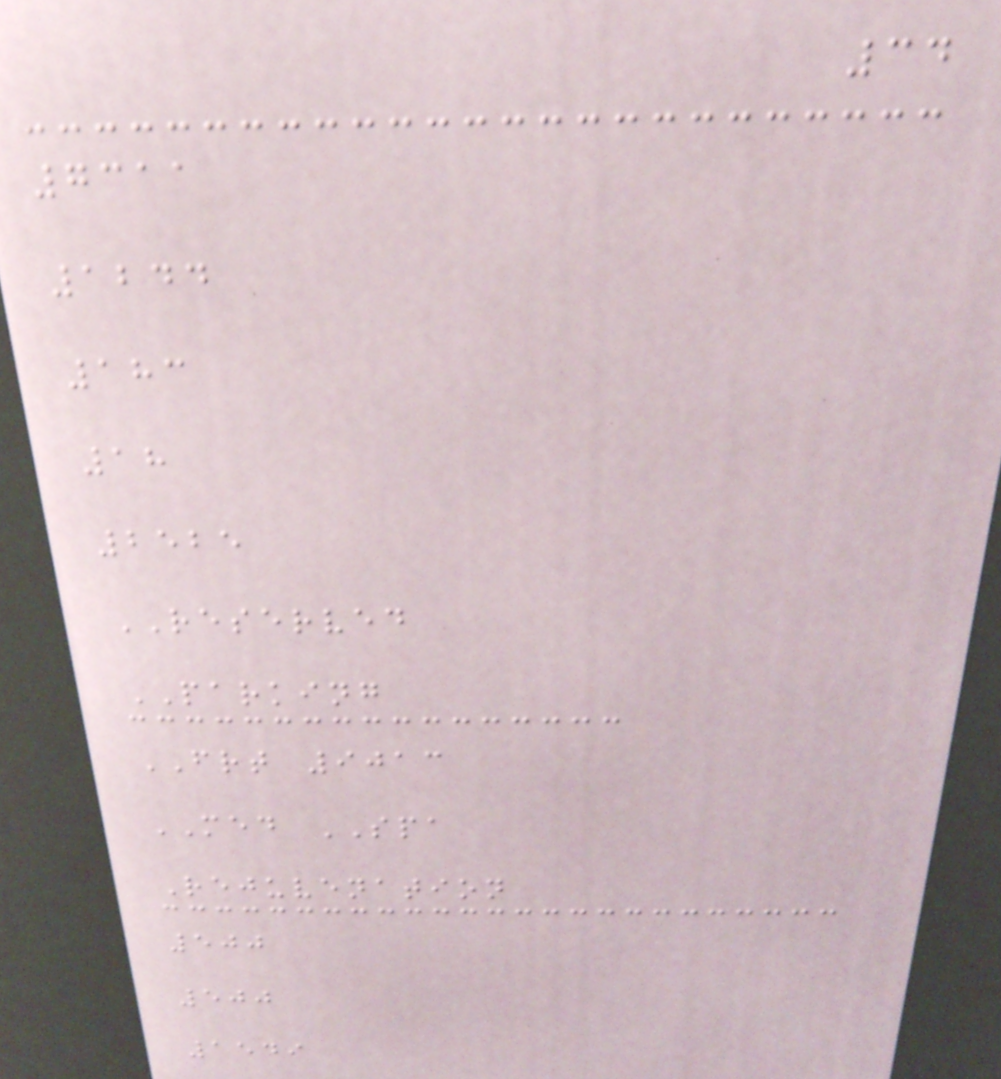34
7311
1244
183
18
2525
RESERVED
PARKING
FRT 9013
MED SPA
Rejuvenation
500
500
1549
